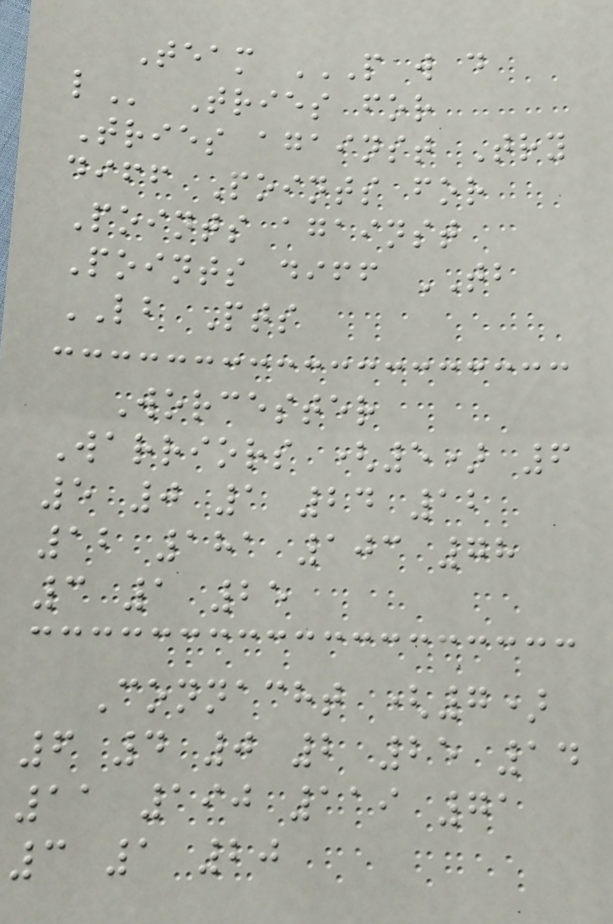Team P W D
L Tries for
Tries against Try
diff Points for
Points against
Points diff TB
LB Pts
Worcester
Warriors (5) 6
5 0 1 24 12
12 181 103 78
3 1 25
Connacht (7)
6 4 0 2 25 14
11 190 119 71
3 1 20
